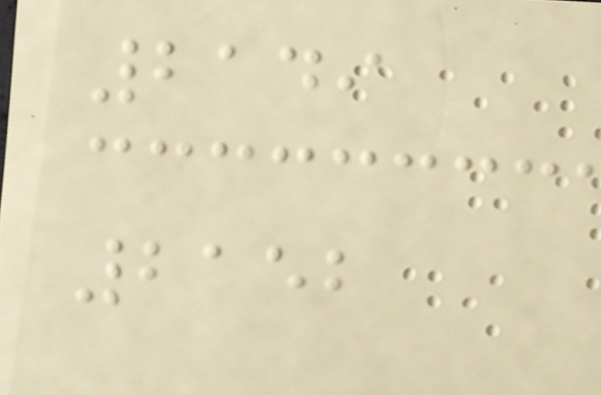2149
2152
